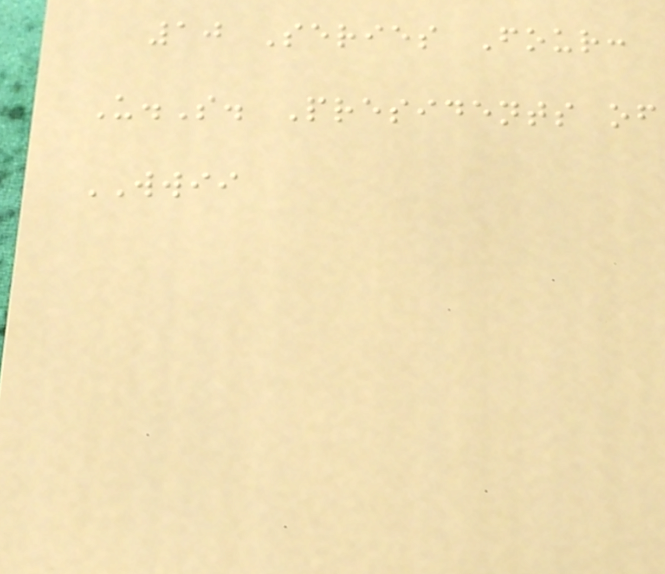10 Series Four:
U.S. Presidents of
WWII
